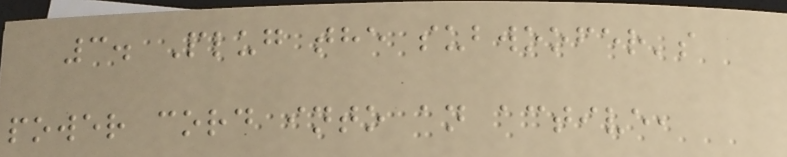3. Plug the subwoofer's
power cord into an active,
